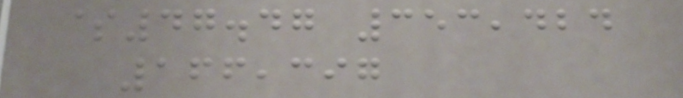$47.47 353,424
166,397
